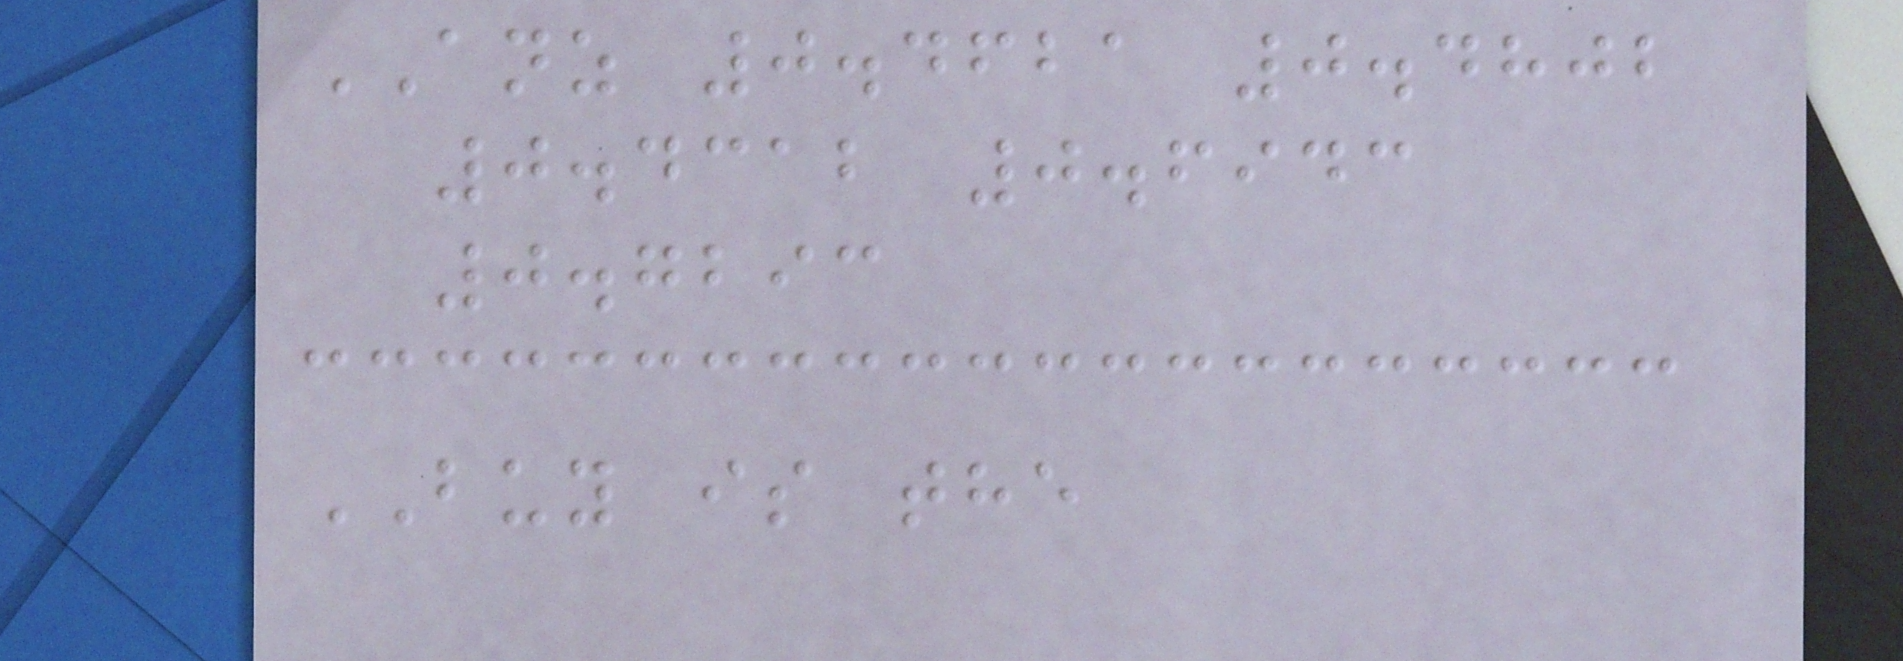ANZ 0.4621 0.4802
0.4312 0.6943
0.7293
BUY is the
